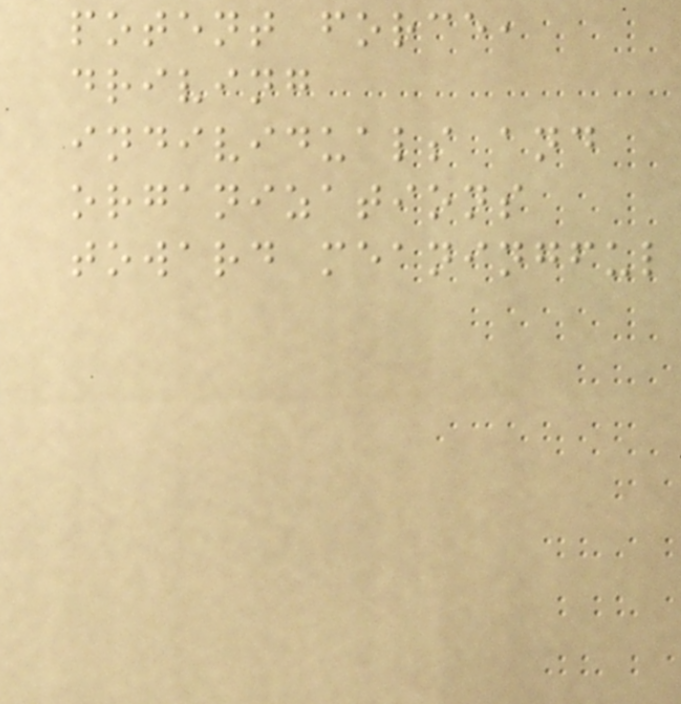potent force,
driving
individuals and
organizations
toward meaningful
